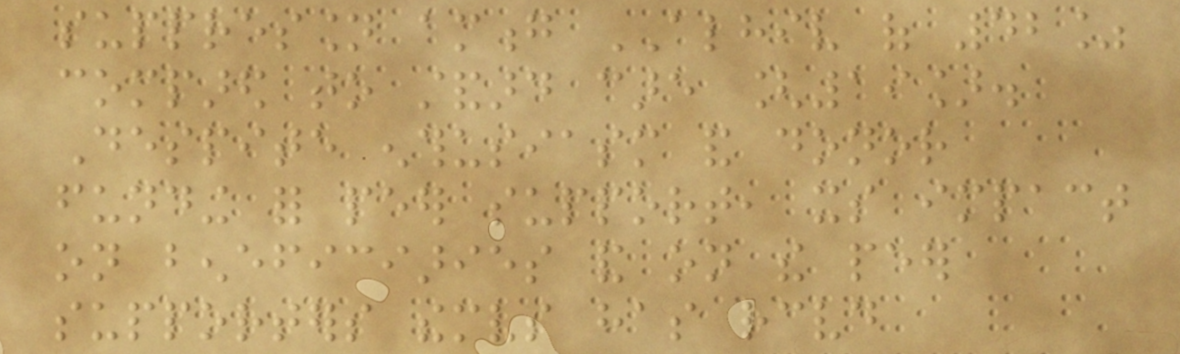suppression among ALHIV of 42%
compared to standard care [19].
Despite enthusiasm and donor
funding for peer support, its impact
on beneficiaries and on the peer
supporters themselves has received
